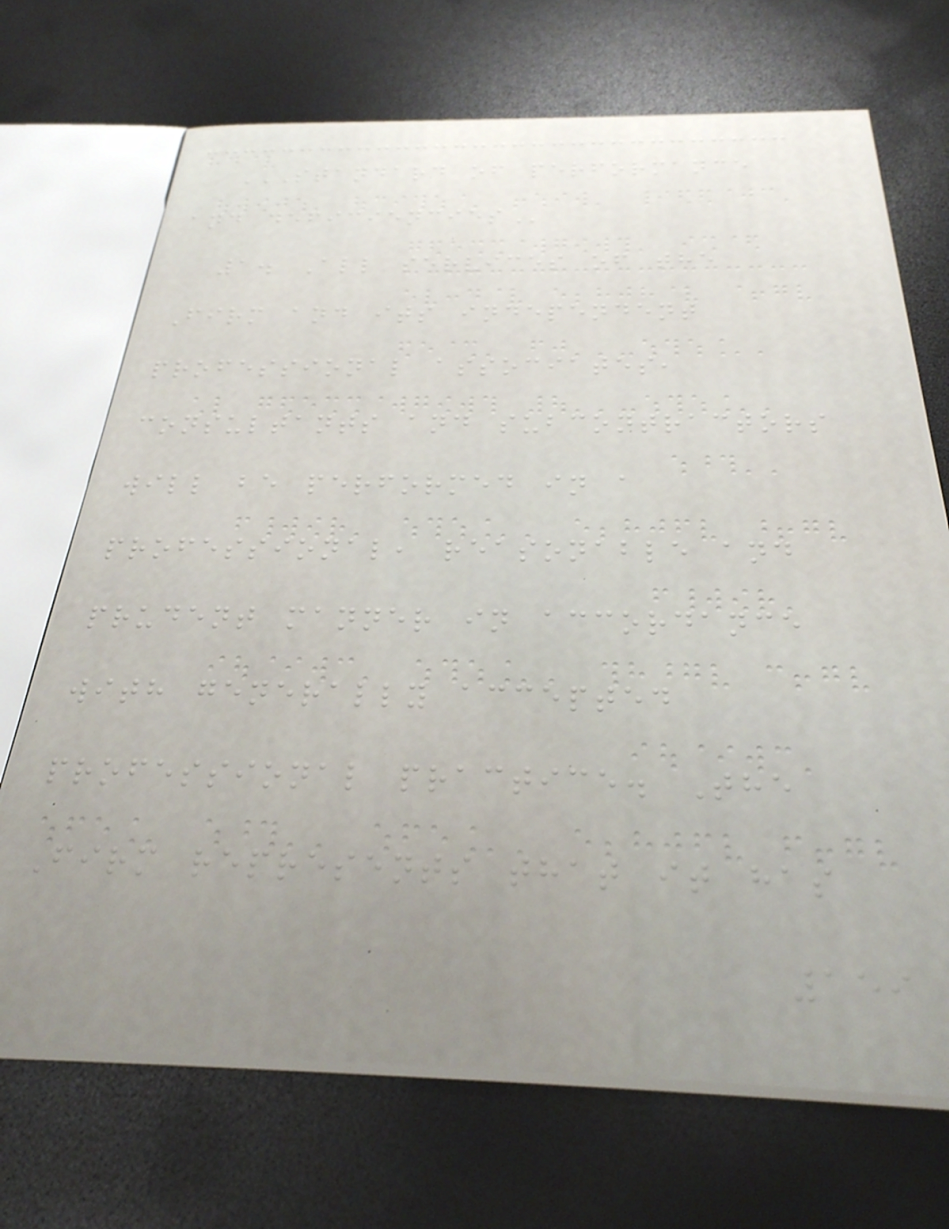STANDARD OF PERFORMANCE
AND DEFICIENCIES
1. All services of the
Firm and its independent
professional associates,
consultants and subcontractors
will be performed in a
professional, reasonable and
prudent manner in accordance
with generally accepted
professional practice. The
Firm represents that it has
159
